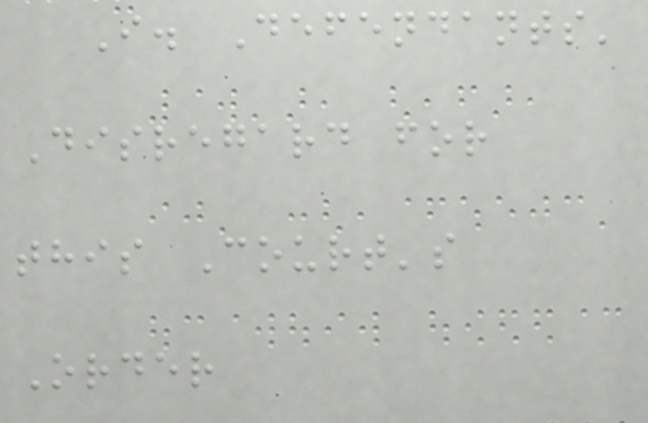I. Defendants'
Disregard for
this Court's
Order
